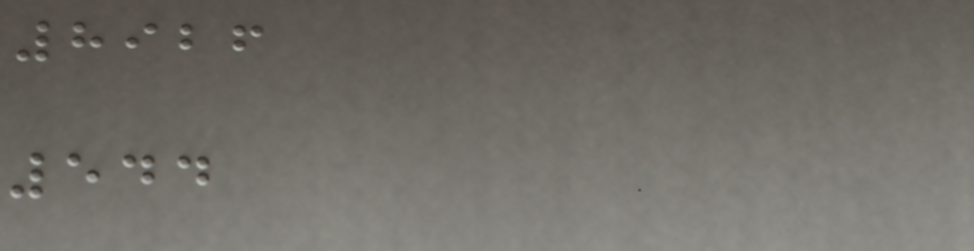8926
544
